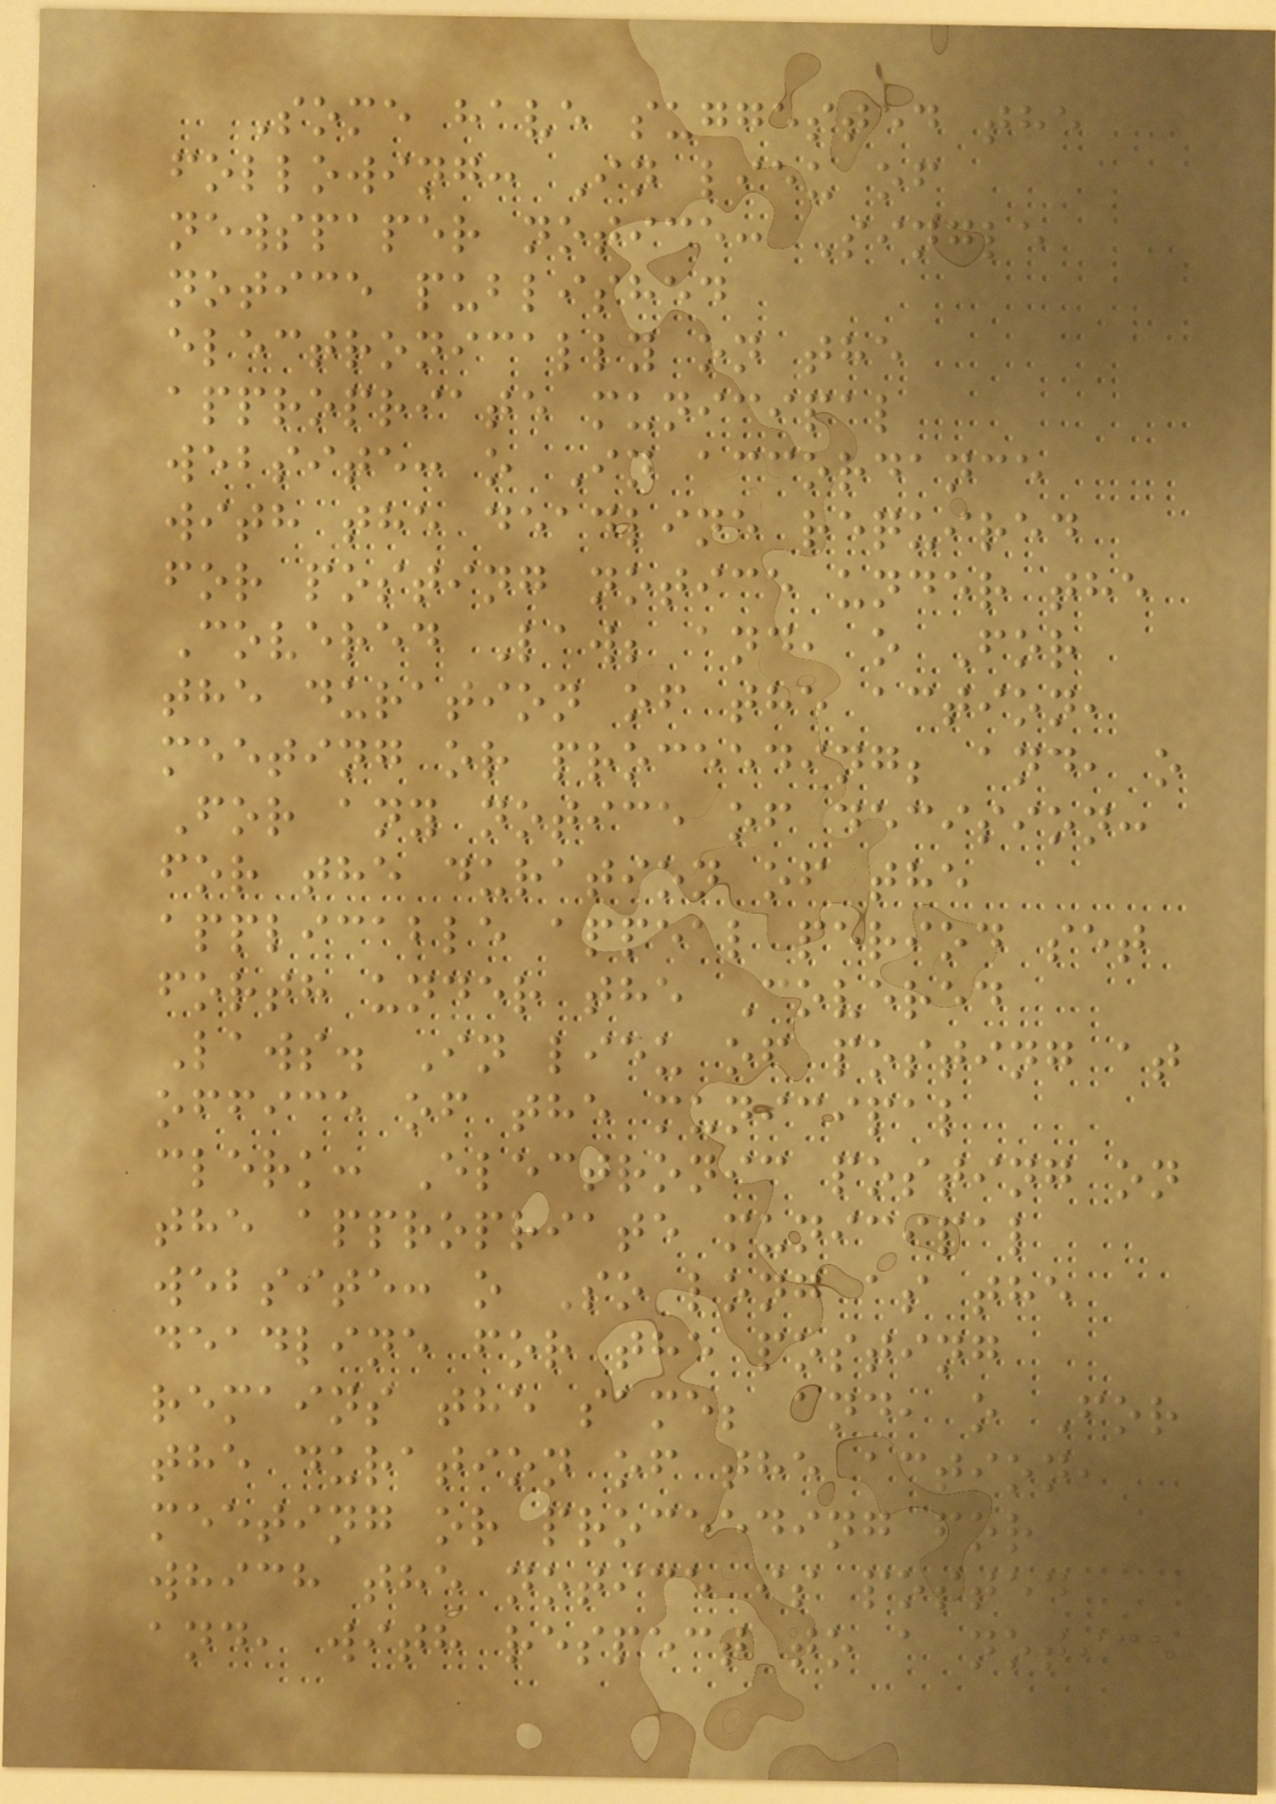Some have suggested the
following: In lieu of
newspaper notice: Single
notice published
electronically on the
appropriate municipal
website: o In accordance
with the deadline required
for posting notice under the
Covered Law; and, o For
the duration of the action,
meeting or proceeding; and, o
For any notice of decision:
for the duration of the
applicable appeal period set
forth under the Covered
Laws. In lieu of posting at
office of the municipal
clerk: Electronic posting on
the appropriate municipal
website: o So long as the
deadline for the posting
remains the same; and, o For
the duration of the action,
meeting or proceeding for
which the notice is posted
and, with respect to a notice
